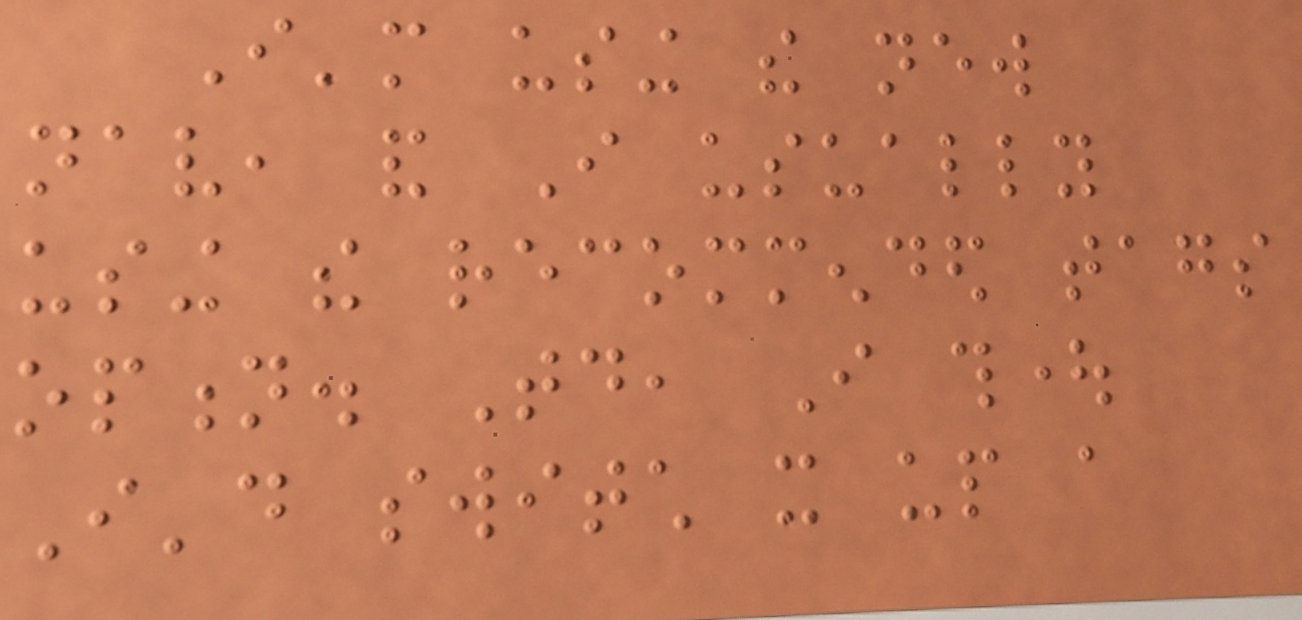I'm using the new
nav, and I usually
using the recommended tags
option. Today, I thought
I'd switch it up a
